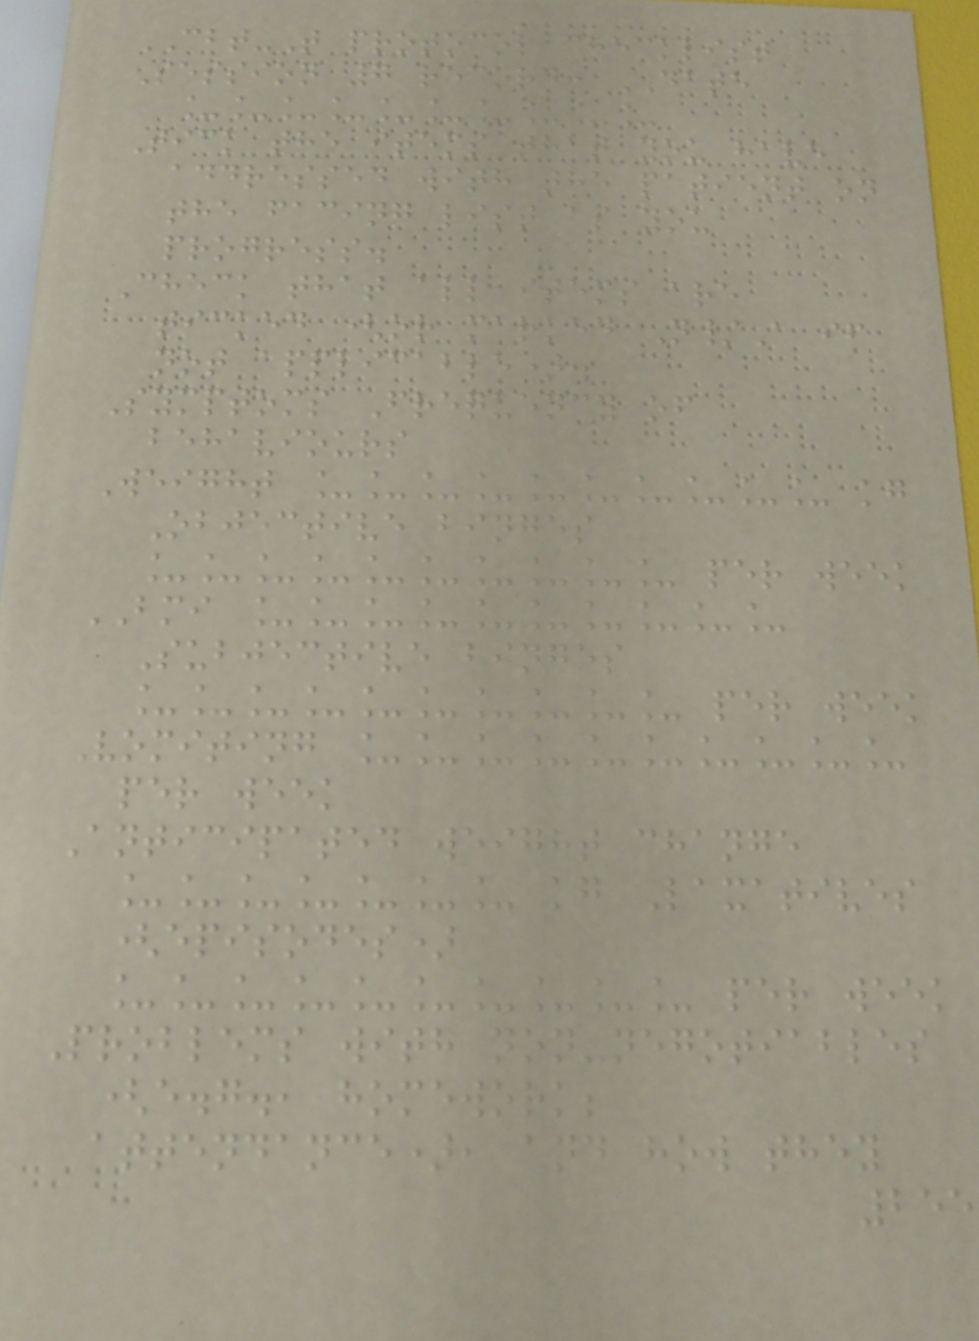CBT-T protocol checklist
Session 7 record: DATE
__________
Tick the items that you have
addressed with the patient on
the facing list as you
progress.
Check that all items are
ticked (or marked N/A if
not applicable).
Symptoms Frequency of
behaviours
Weight __________ kg
Objective binges
__________ per week
BMI __________
Subjective binges
__________ per week
Vomiting __________
per week
Anticipated weight change
_______ kg Laxatives
(episodes)
__________ per week
Problems with non-negotiables
(e.g., homework;
attendance), and how they
255
